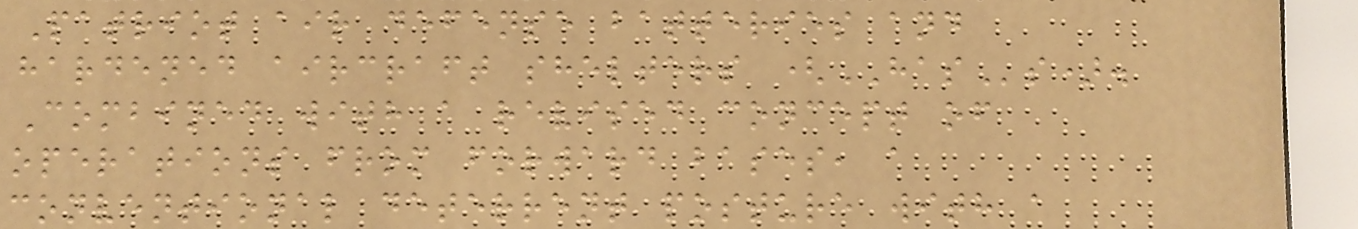Patriot air defense batteries and
hardened aircraft shelters (HASs).
Combined with a revised concept of
operations from forward bases, a
conventional deterrent posture with a
